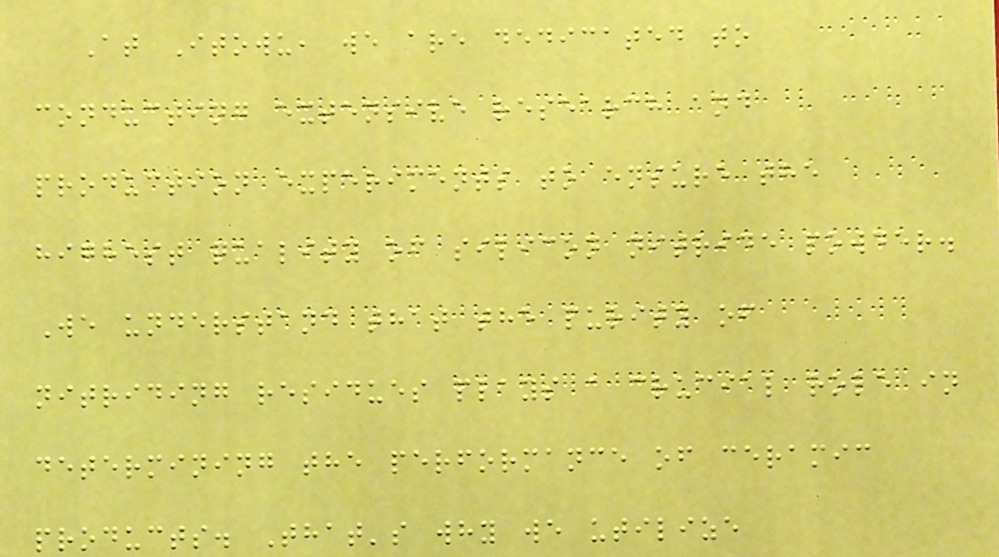At Itowu, we are dedicated to
conducting extensive research and
production experiments to ensure the
highest quality of silicon nitride powder.
We understand that the purity of
nitriding residues plays a crucial role in
determining the performance of ceramic
products. That's why we utilize
